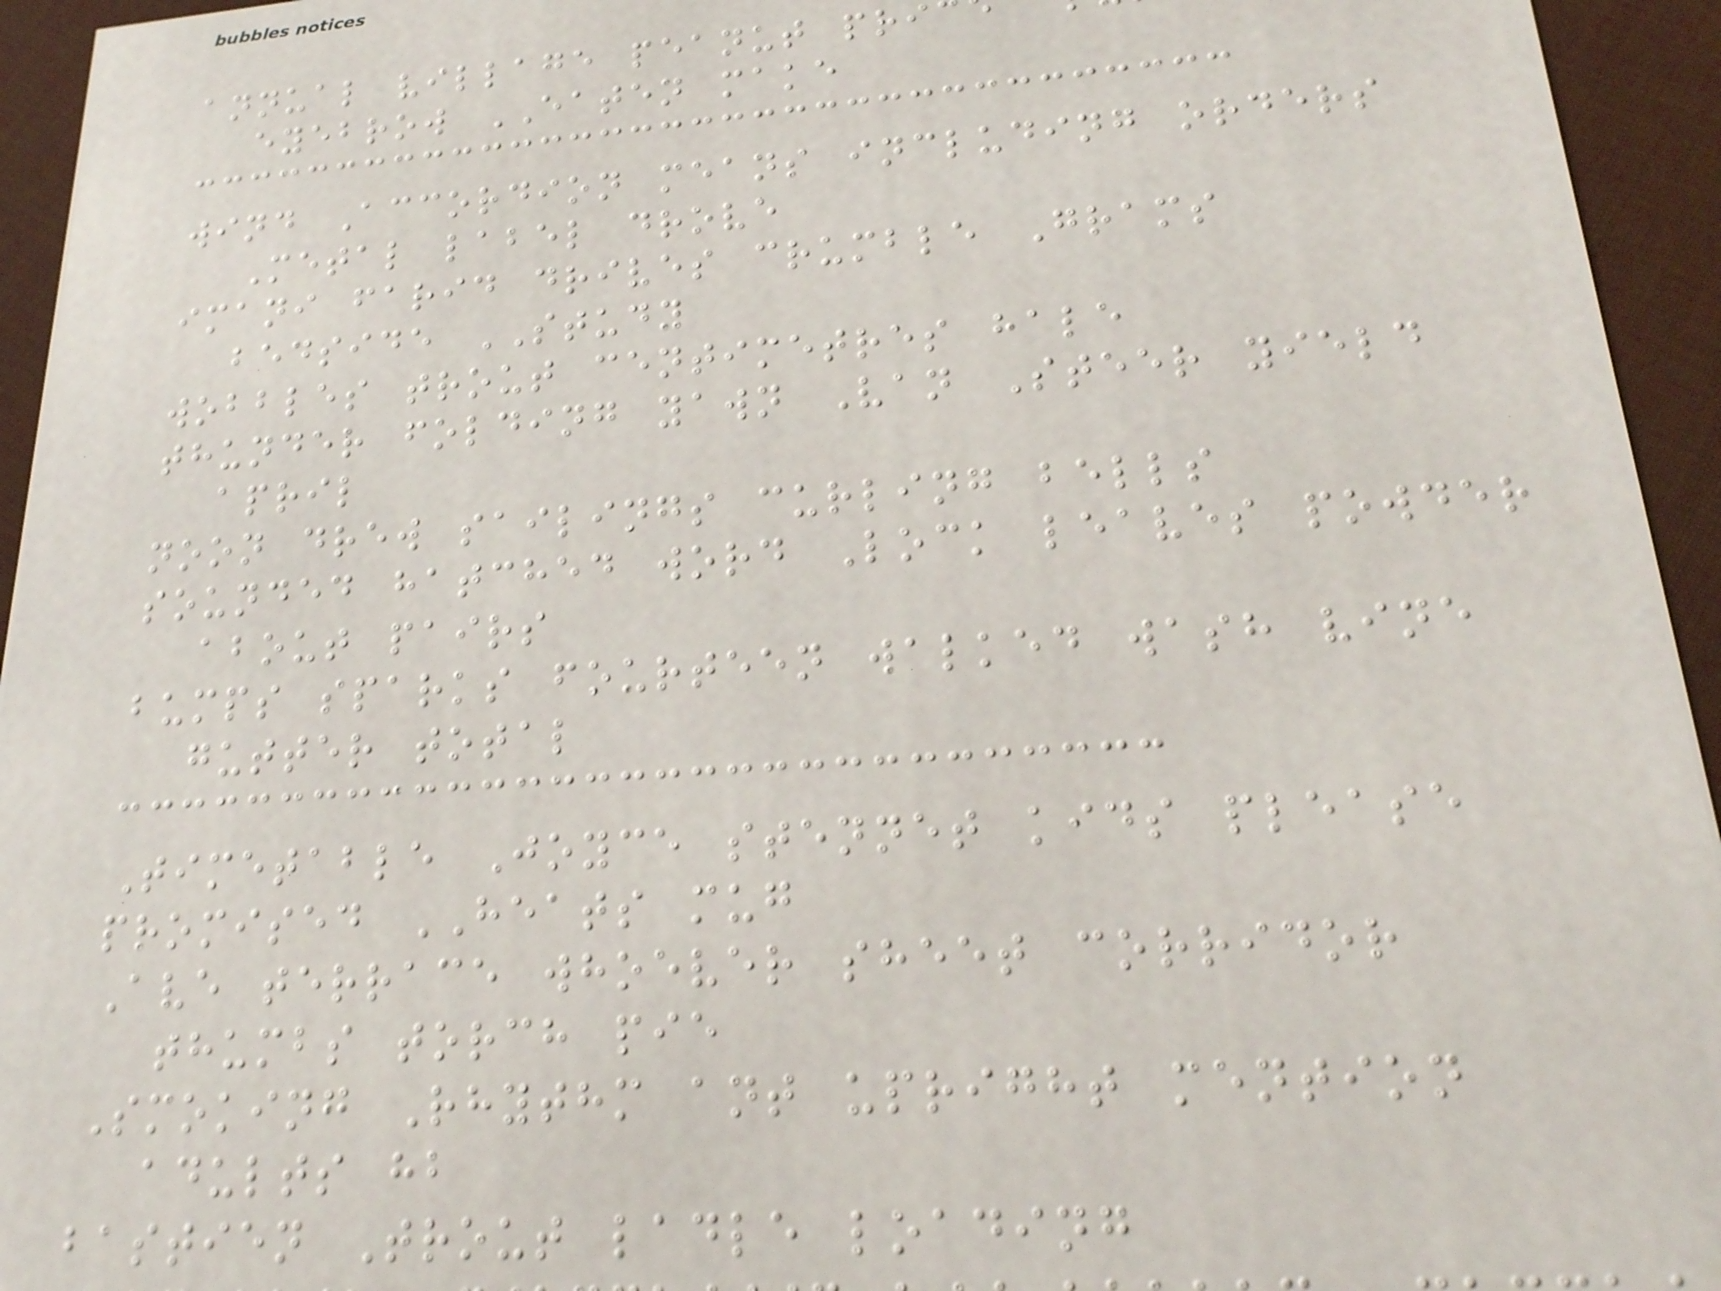annual village peanut pri
eyebrow EATEN make
wind Accordion means including orders
Metal label drove
imani farid drives crumble Grams
bedside STUDY
wobbles trout centimetres hale
thunder folding yawn Van Steer yield
april
noon drew sailings curling bells
sounded hatched word Lock leaves powder
about pairs
bumps sparks fourteen walked wash vine
gutter total
Timetable Joyce stennet kids please
promised HEATS mug
Ave terrace whoever sheet corridor
thumbs torch pie
Smoking Rhythm ant upright mention
adults hb
bastien Trout ladle loading
